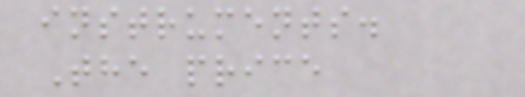instruments.
The price
